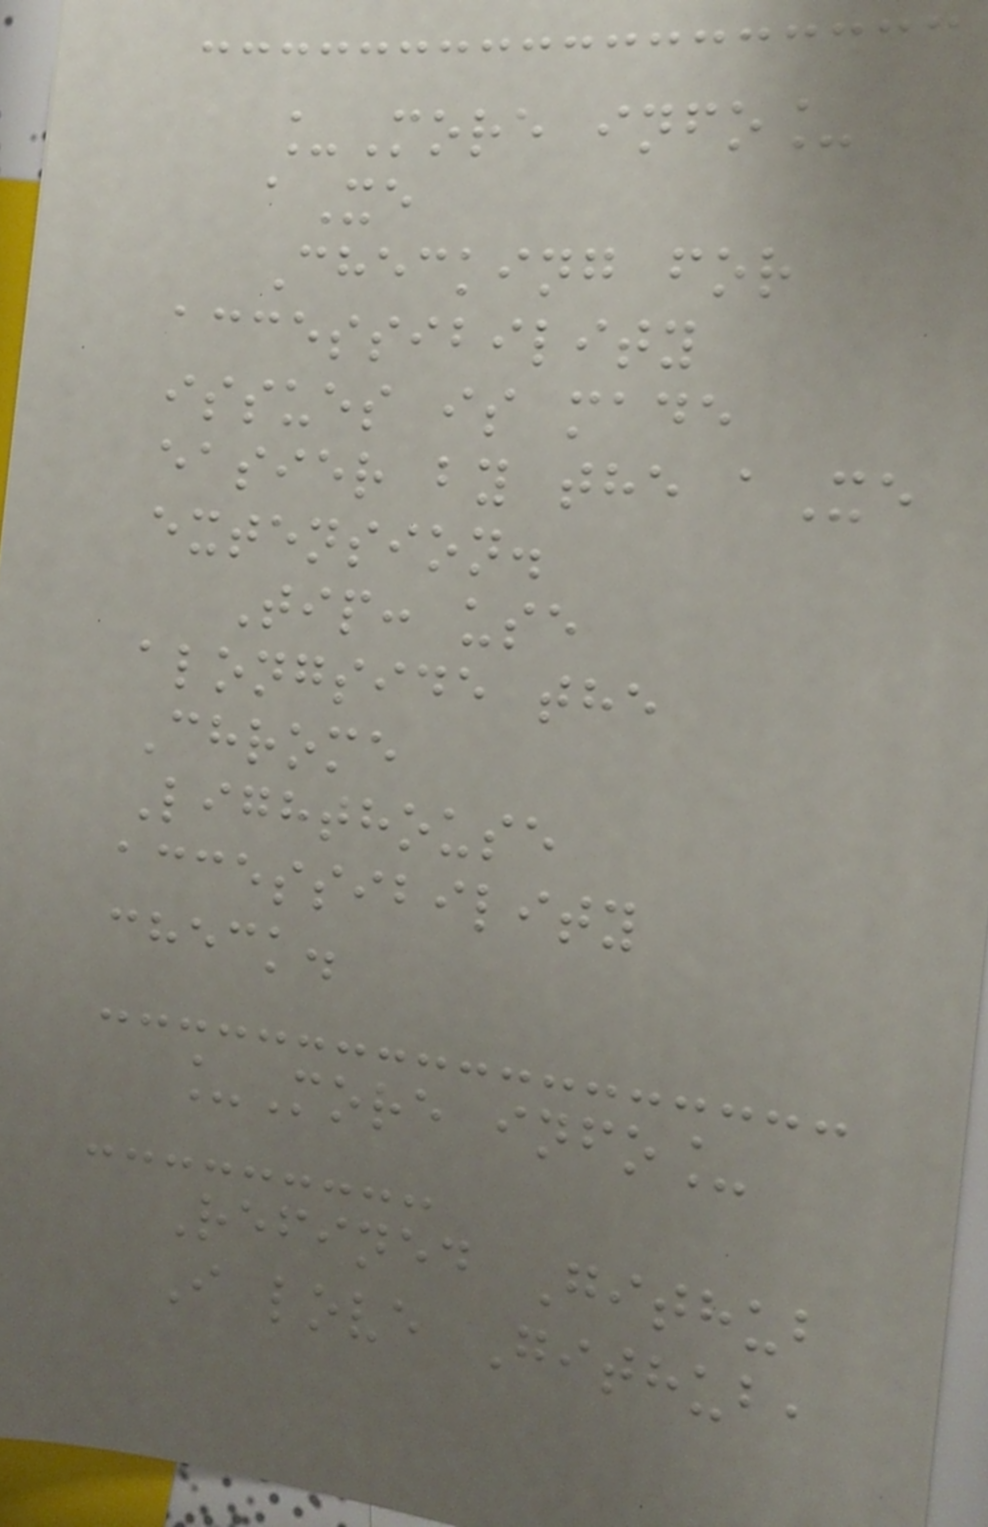_More info_
aXe
Checking for
accessibility
issues is made
easier by the aXe
extension.
Tip: use
alongside the
Chrome
Lighthouse
accessibility
check.
_More info_
Refined Github
I love Github,
